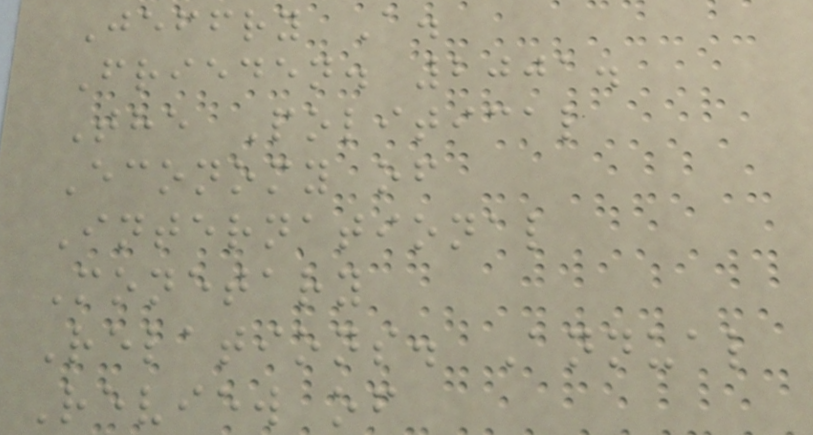Jeffry A.
Frieden. 2001.
The Political
Economy of
International
Monetary
Relations. Annual
Review of
